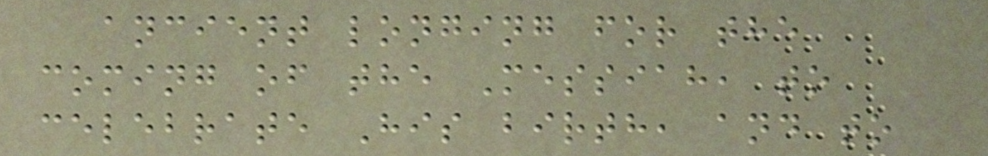ancient longing for the
coming of the Messiah, to
celebrate His birth, and to
